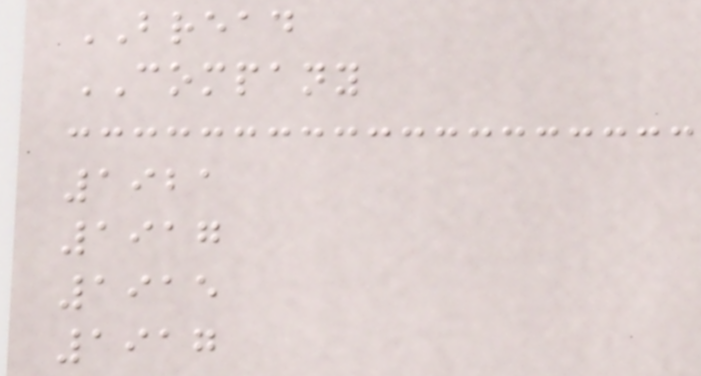BREAD
COMPANY
1921
1917
1915
1917
